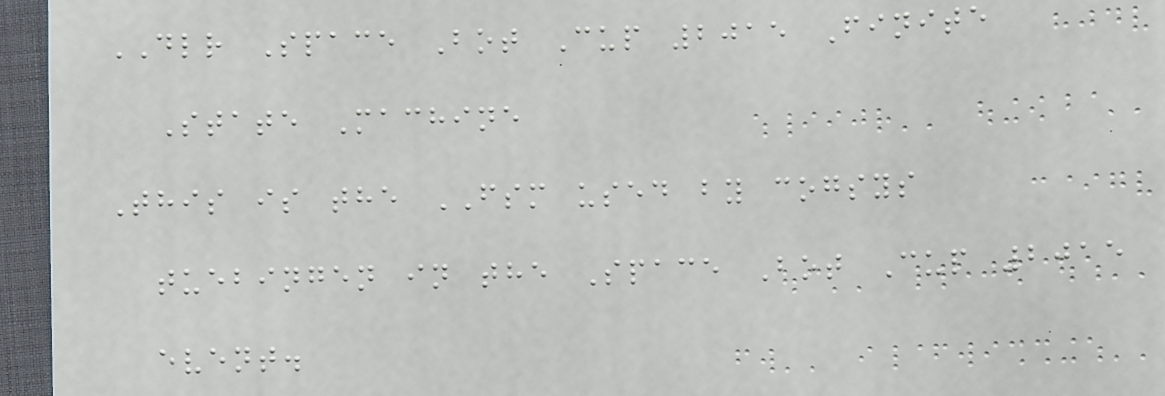DLR Space Bot Cup 2015 Finite
State Machine
This is the FSM used by cogsys
tuebingen in the Space Bot Cup 2015
event.
